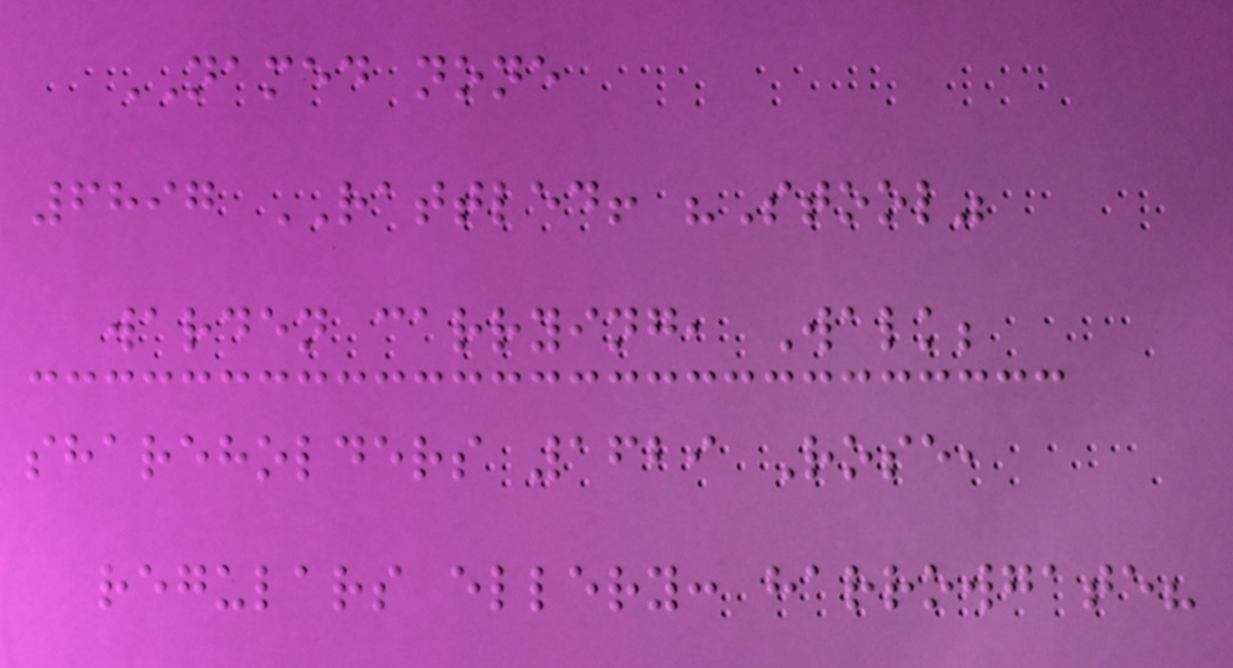NAMED none
6897 RATTLED! "Stool"
warden carrying, Walk;
shareholders 1629 Rose,
regulars ellery: harrowgate?
